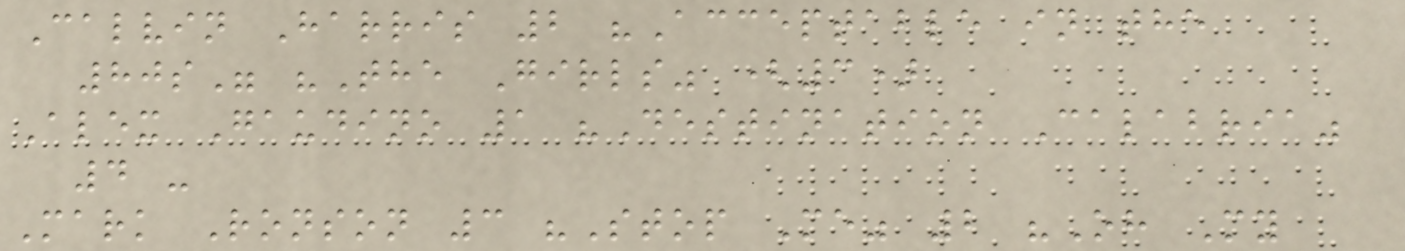Calvin Harris 2 "Acceptable in the
80s" "The Girls" (3)
Alex Gaudino 1 "Destination Calabria"
4 -
Mark Ronson 3 "Stop Me" 2 "Oh My
